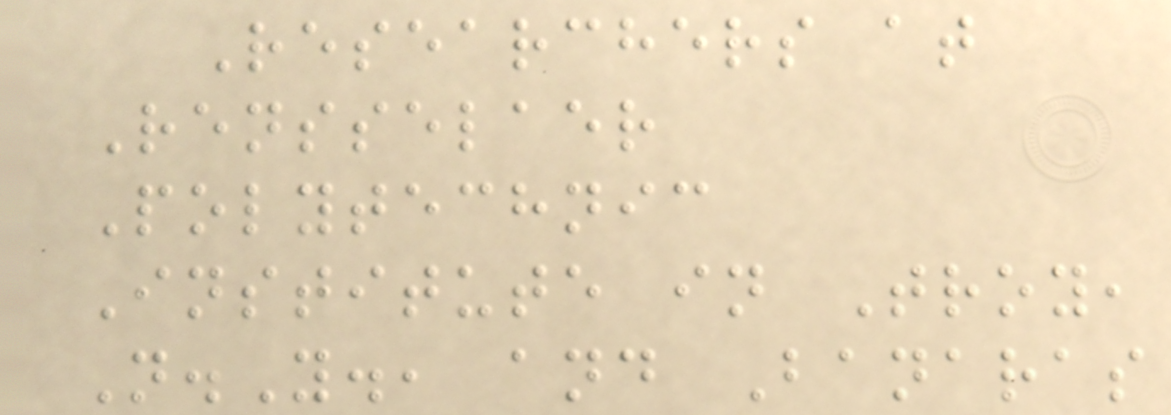Researchers at
Rensselaer
Polytechnic
Institute in Troy,
N.Y., and Banaras
